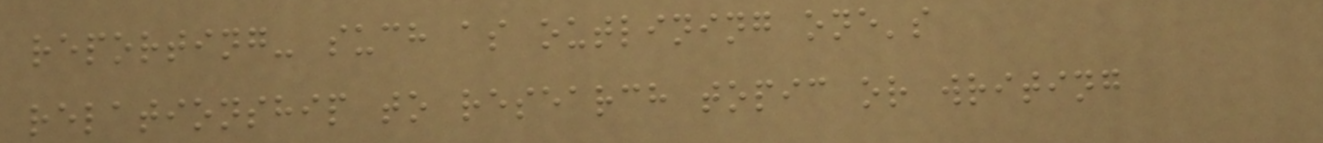reporting- such as outlining one's
relationship to research topic or writing
